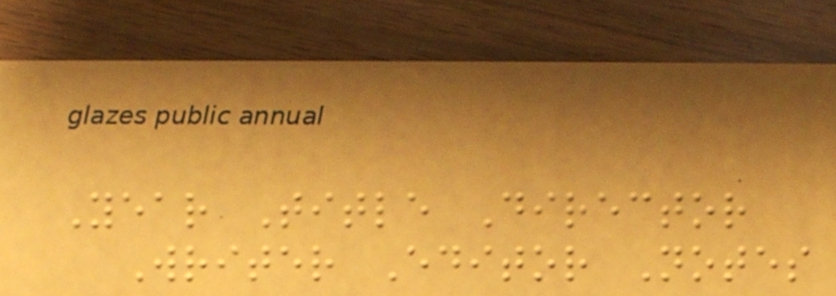Year Title Director
Writer Editor Notes
